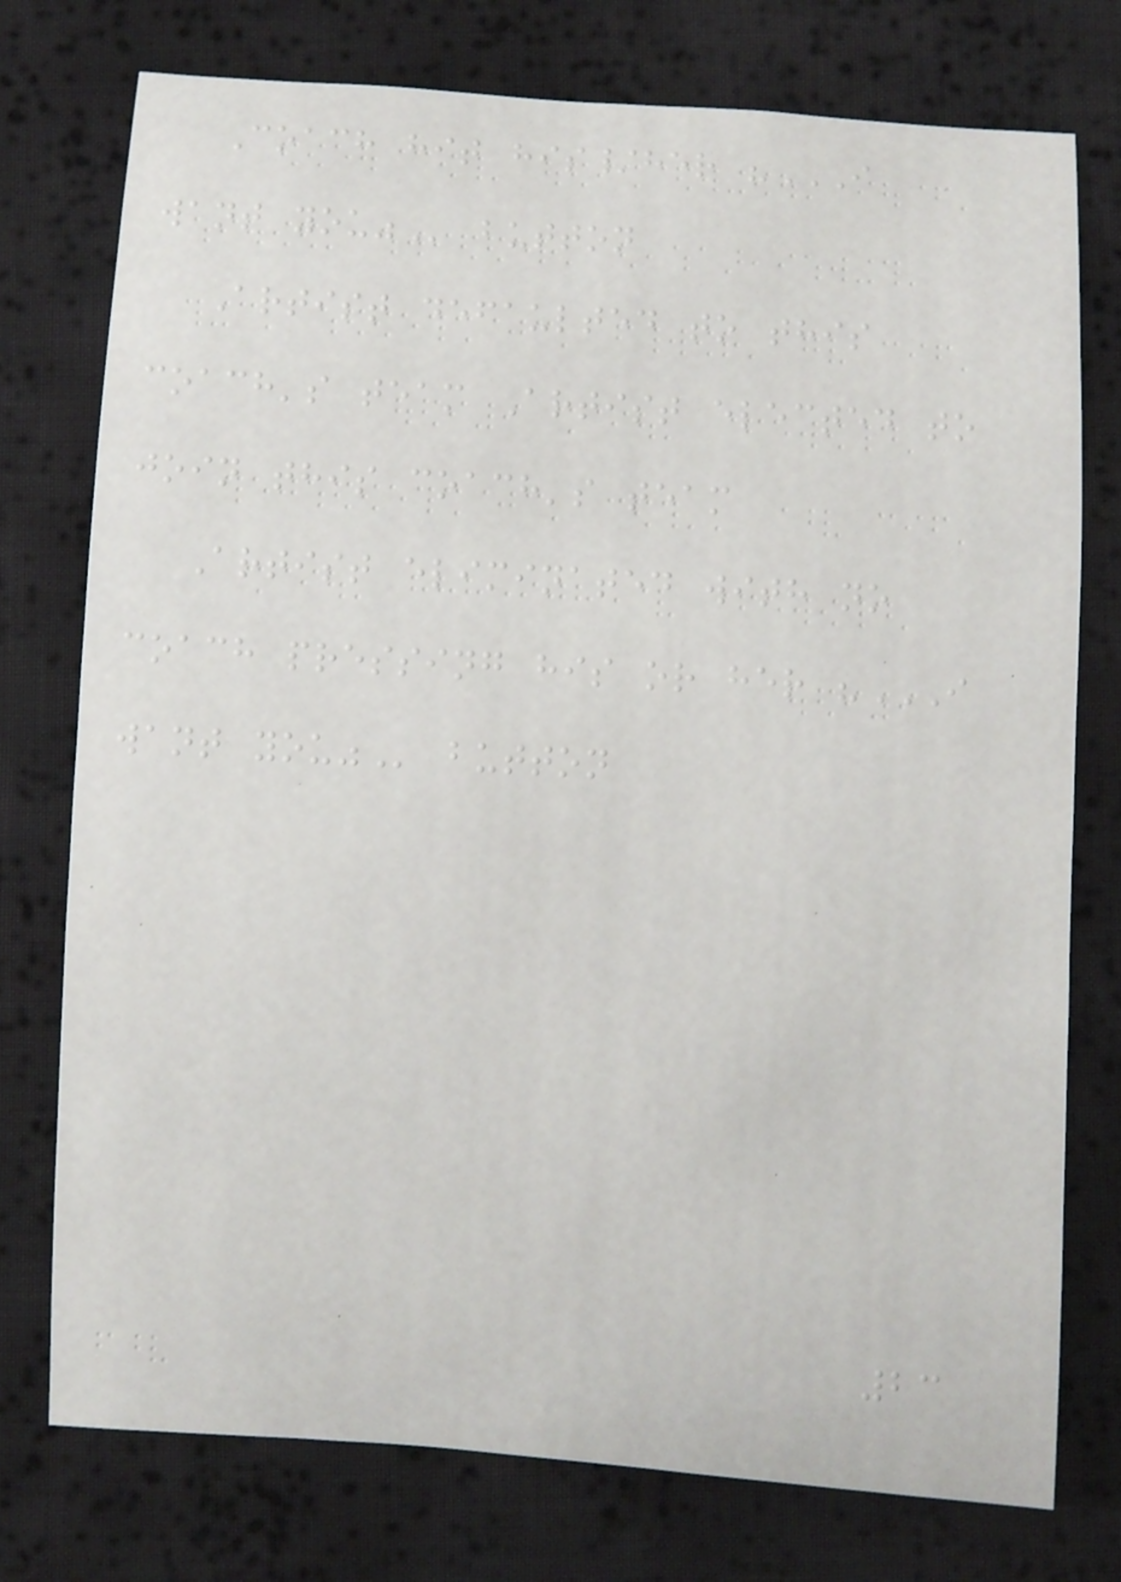Coach hit his/her "I
WANT YOU" button
Artist defaulted to this
coach's team Artist elected to
join this coach's team
Artist eliminated with no
coach pressing his or her "I
WANT YOU" button
23
